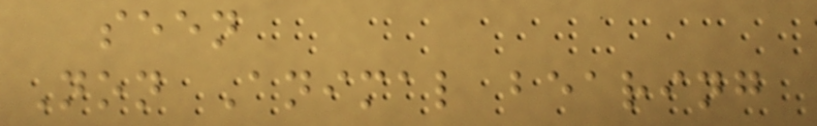seen
Non Animal bearing
